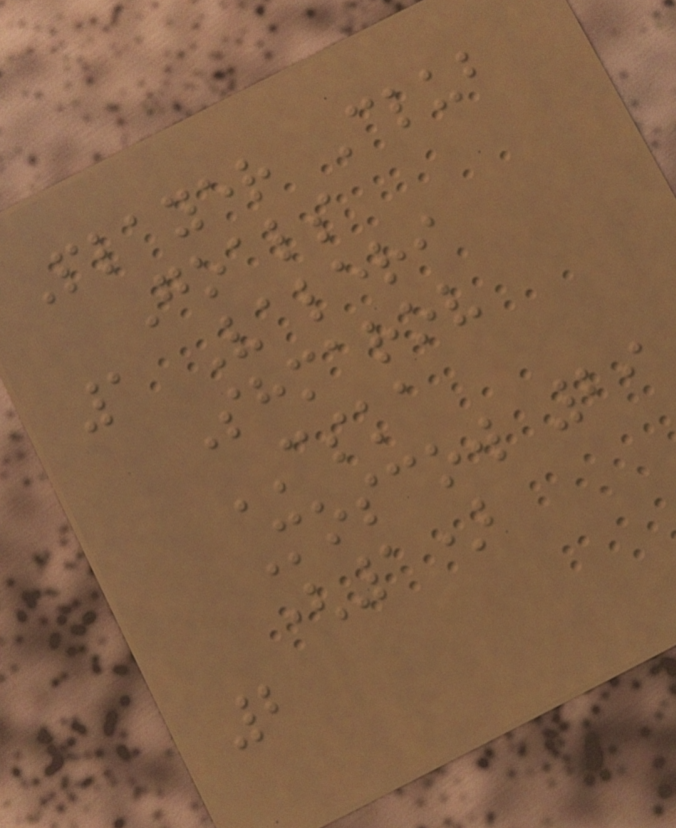Player Club
Goals
1 Valeri
Shmarov
CSKA
Moscow 29
(1)
2
